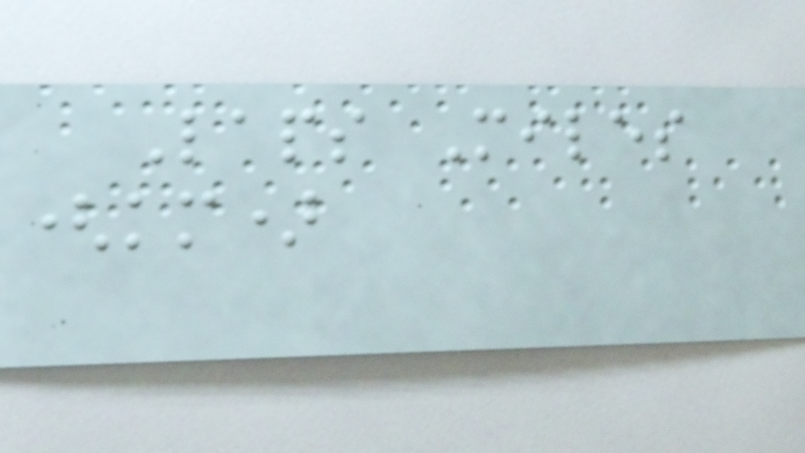Laps Miles
(km)
